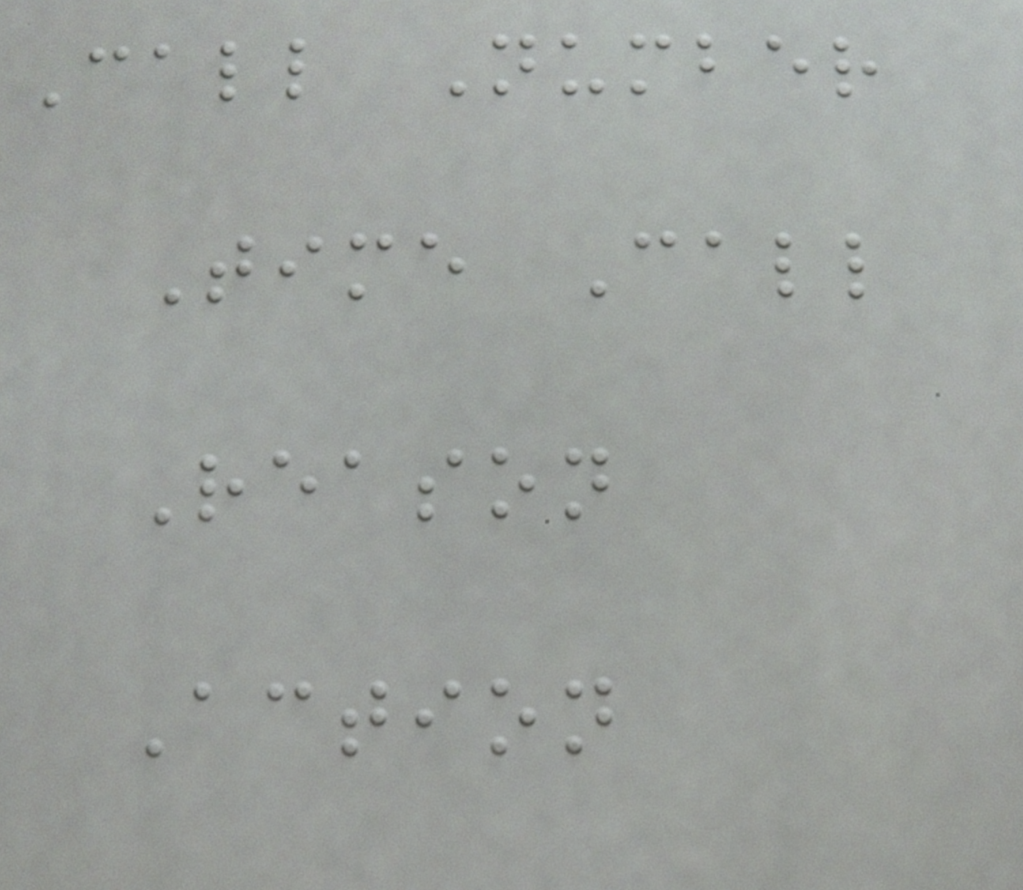Call Number
Time Call
Reason
Action
